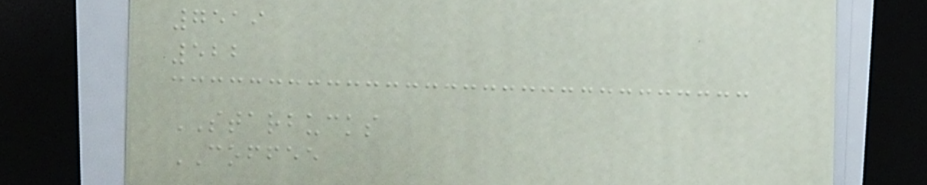7519
522
STARBUCKS
COFFEE
